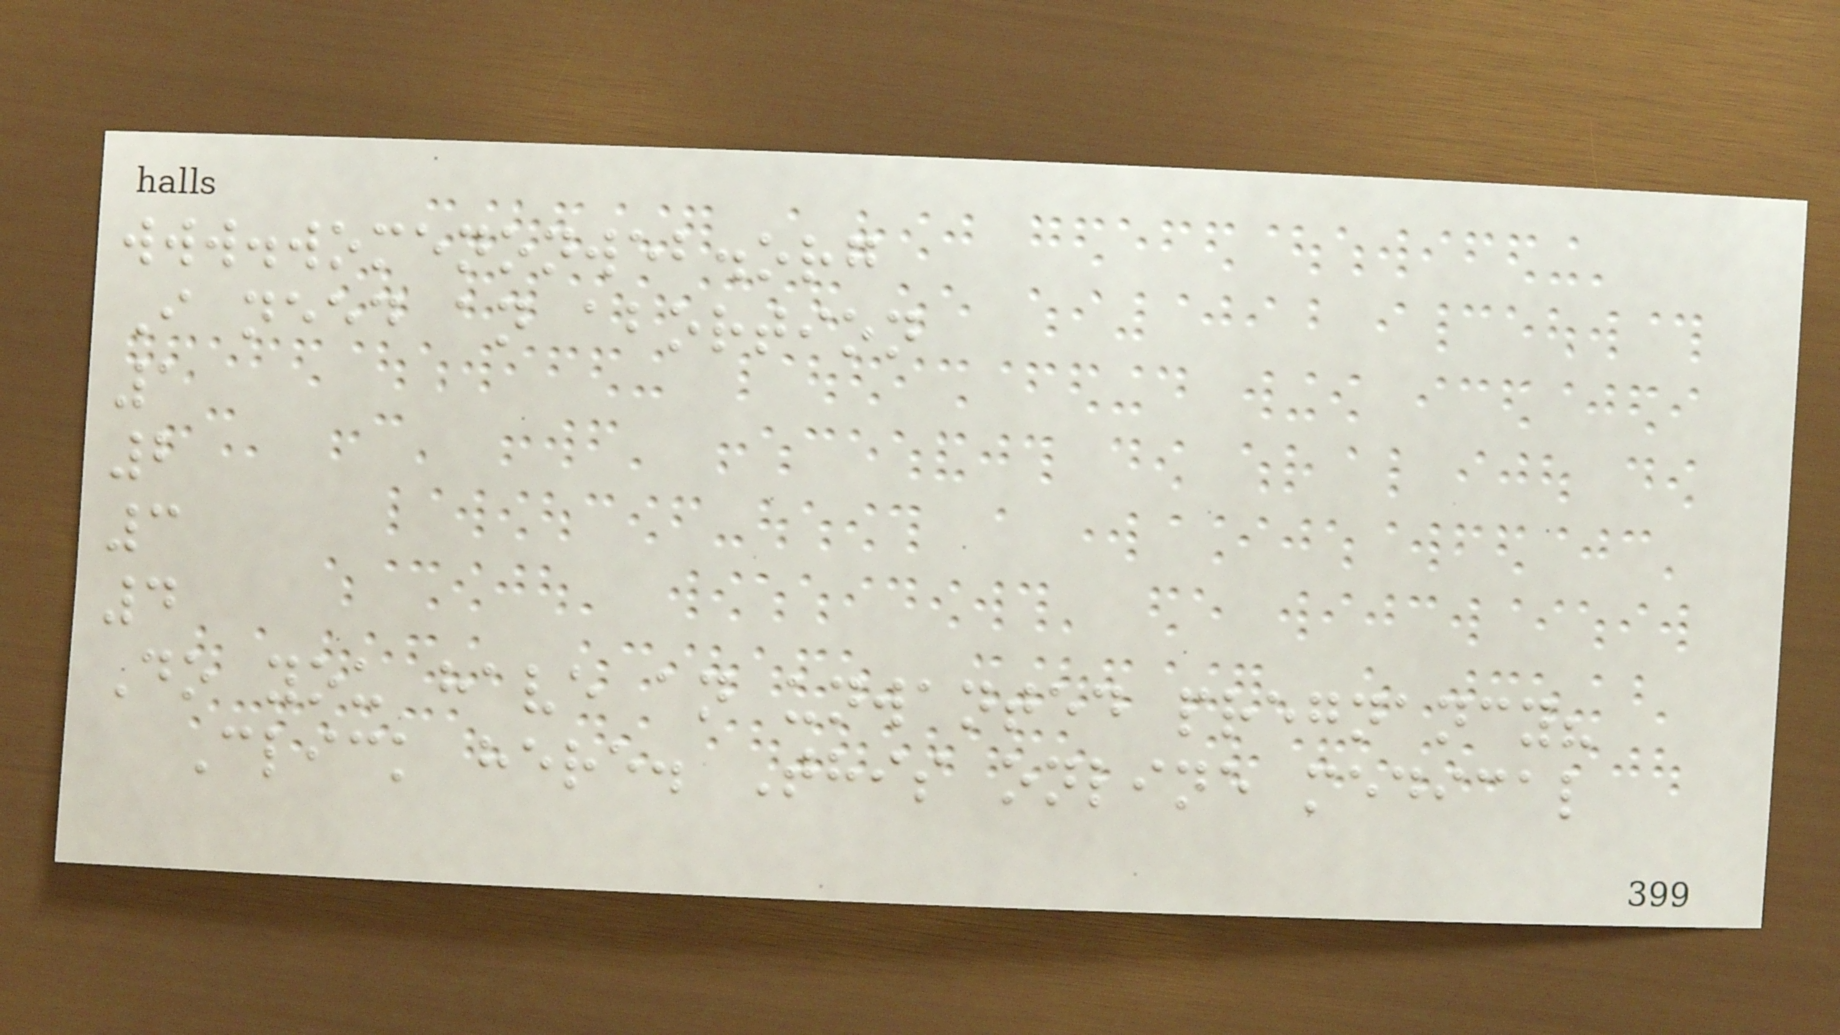www.womenonweb.org
I need an abortion
1
2
3
4
Do you have an unwanted pregnancy?
Click here. This online medical
